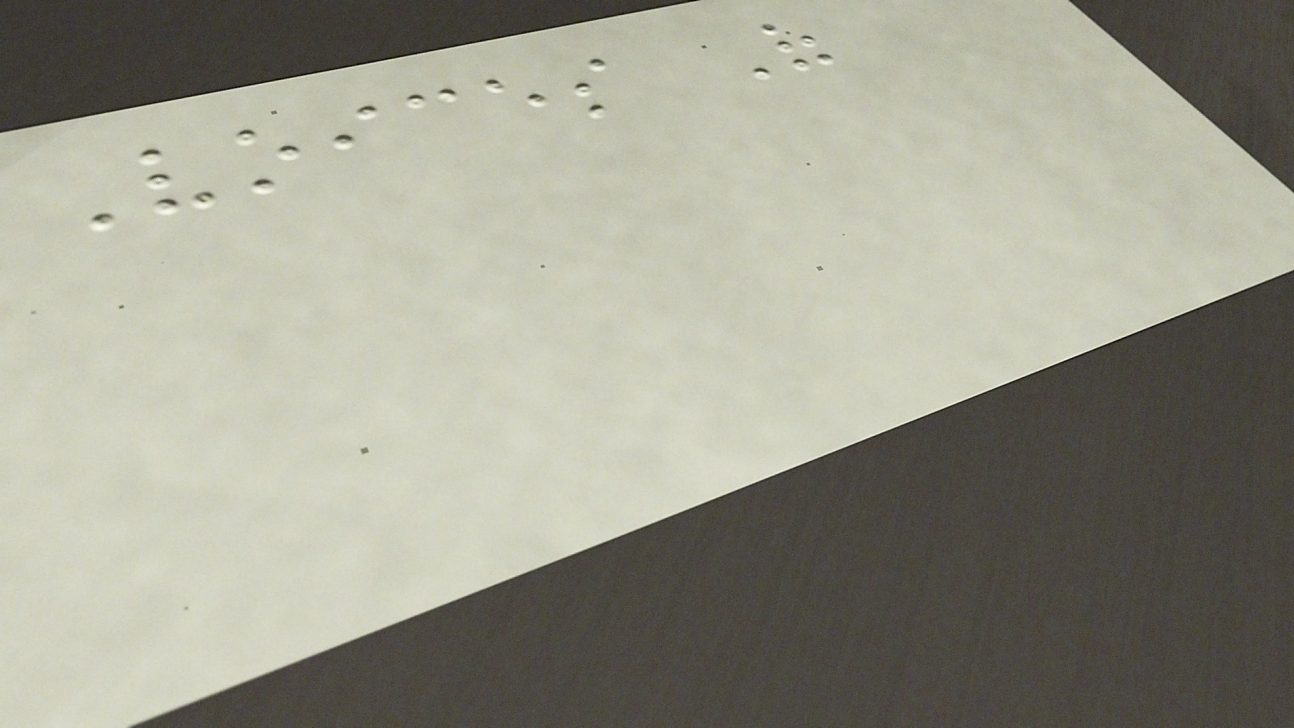Voices Of
